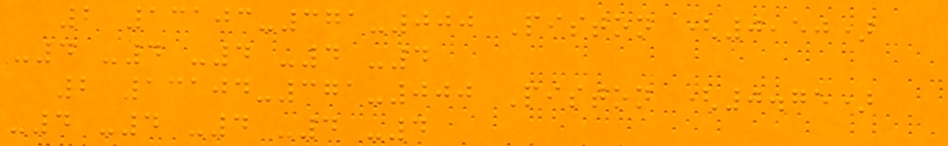2 13103-371-000 Piston (0,50)
-4 -4 -4 -4 -4
2 13104-371-000 Piston (0.75)
-4 -4 -4 -4 -4
